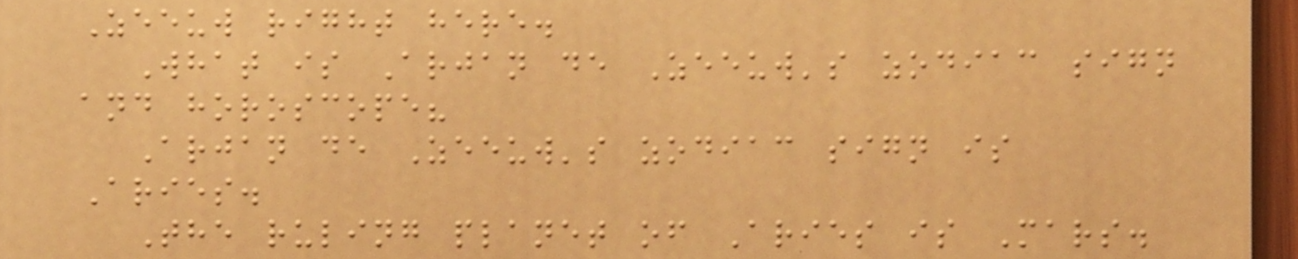Zeeuw right here.
What is Arjan de Zeeuw's zodiac sign
and horoscope?
Arjan de Zeeuw's zodiac sign is
Aries.
The ruling planet of Aries is Mars.
